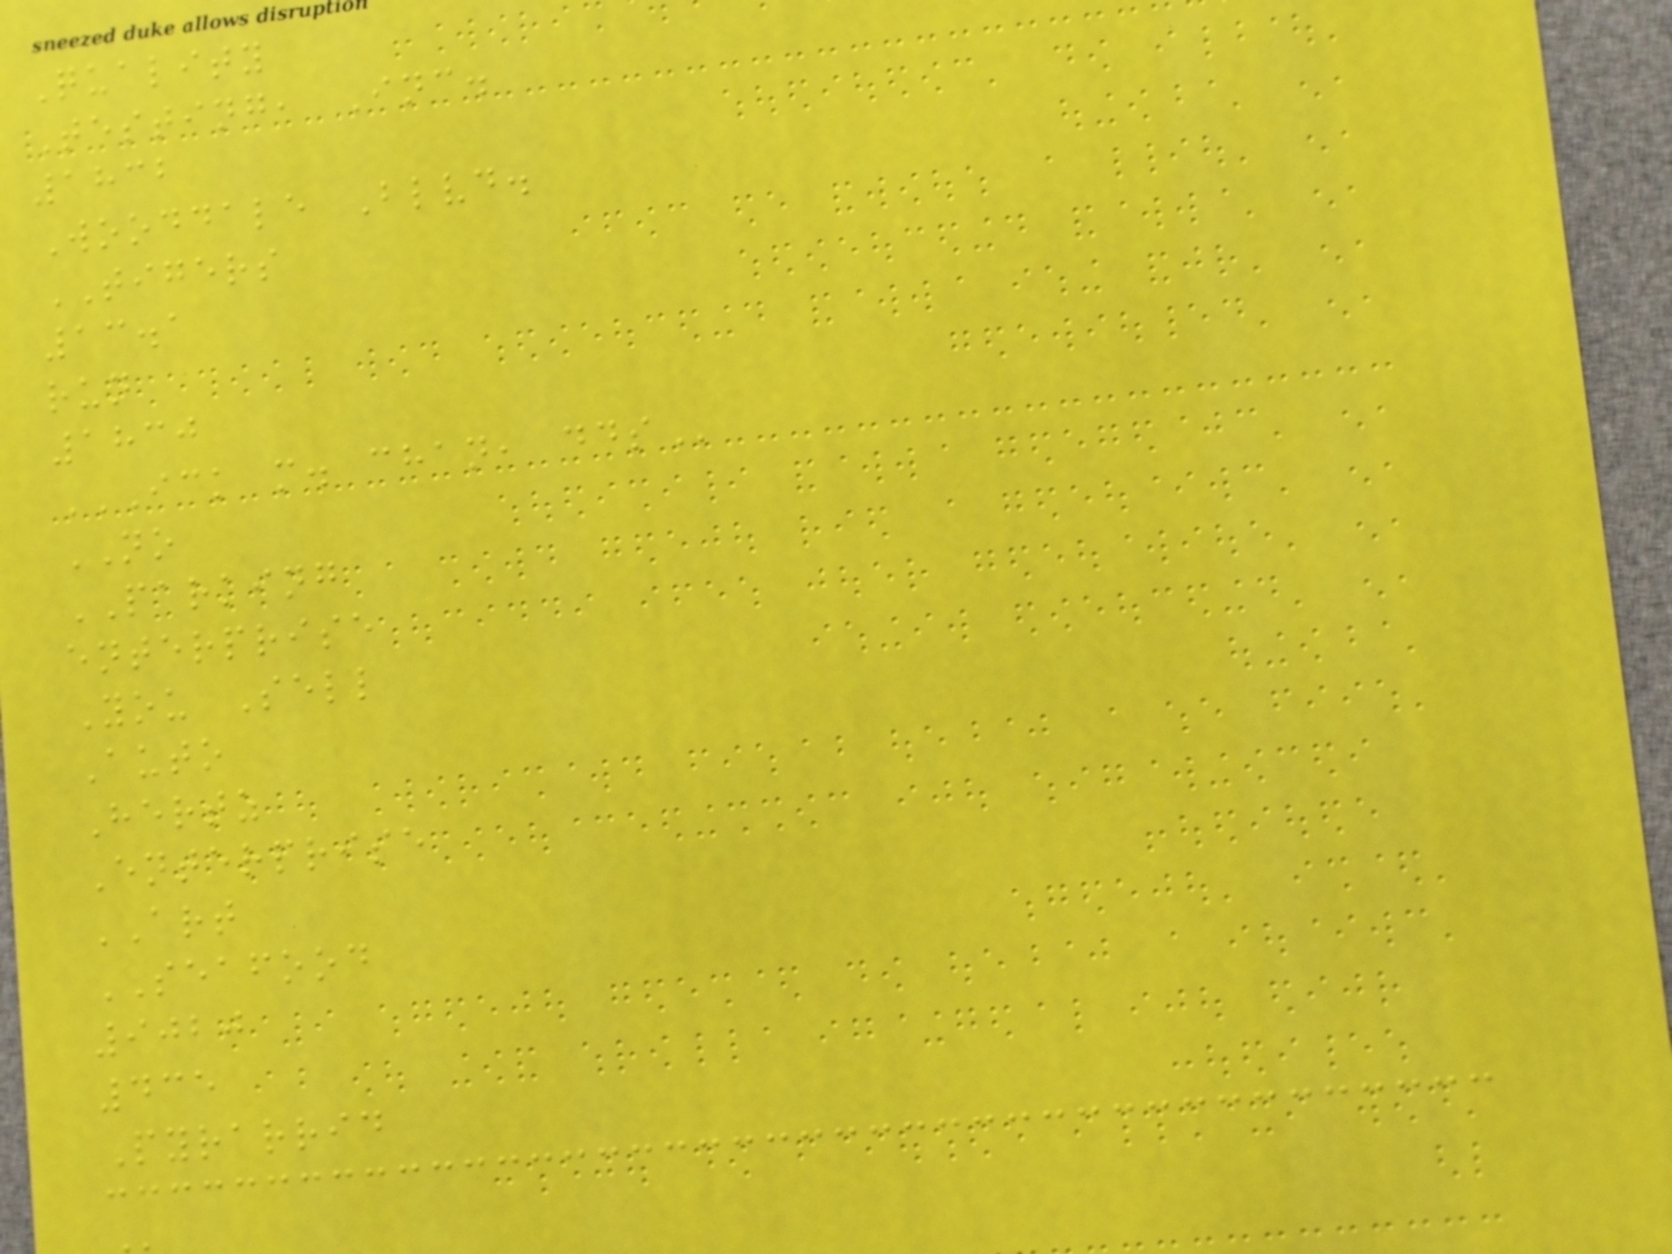Quality
Testing, Inc.
1832
Wooddale Blvd.
TIGERS
13.1
run
1830
ICK M. CHAN, DDS
NO
PARKING
enterprise
You Sell
Auto
Hertz
Enterprise
ART
SEAFOOD
9020
435
Pyrarrid
